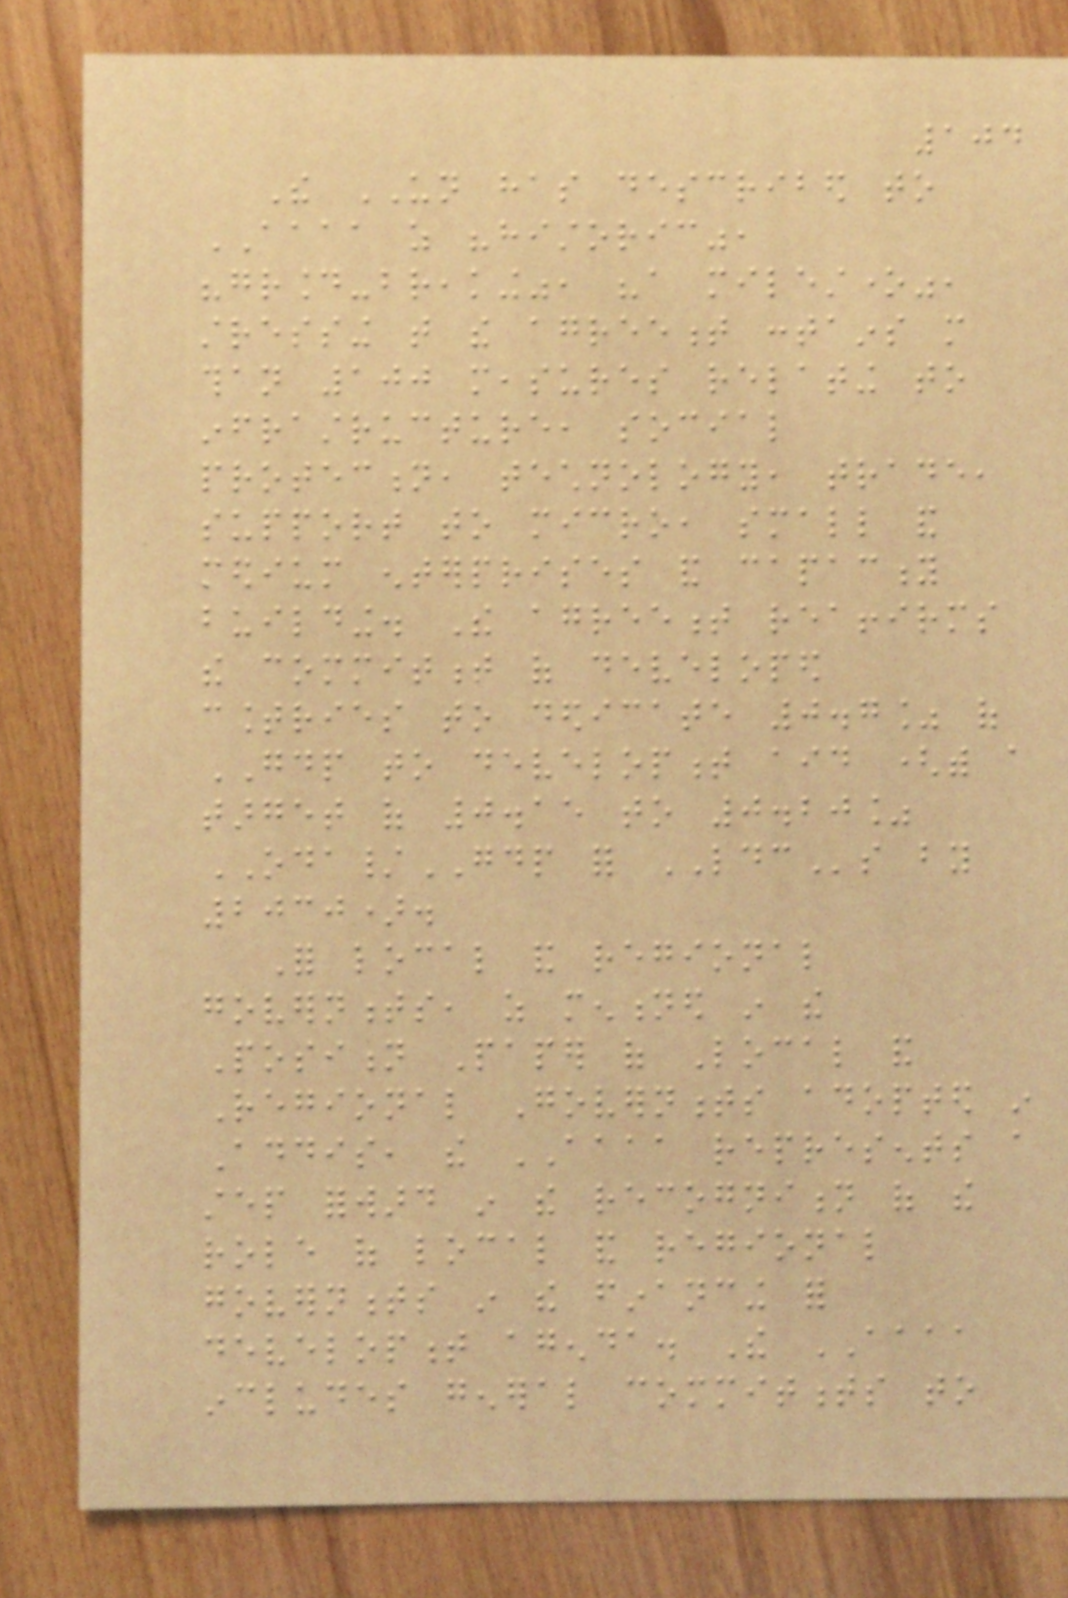104
The UN has described to
AAAA as "historic",
"ground-breaking", "a milestone",
stressing that the agreement contains more
than 100 measures relating to
infrastructure, social
protection, technology, trade,
support to micro, small and
medium enterprises and capacity
building. The agreement reaffirms
the commitment of developed
countries to dedicate 0.7% of
GDP to development aid (with a
target of 0.15 to 0.20%
ODA/GDP for LDCs by
2030).
For local and regional
governments, as mentioned in the
Position Paper of Local and
Regional Governments adopted in
Addis, the AAAA represents a
step forward in the recognition of the
role of local and regional
governments in the financing for
development agenda. The AAAA
includes general commitments to
